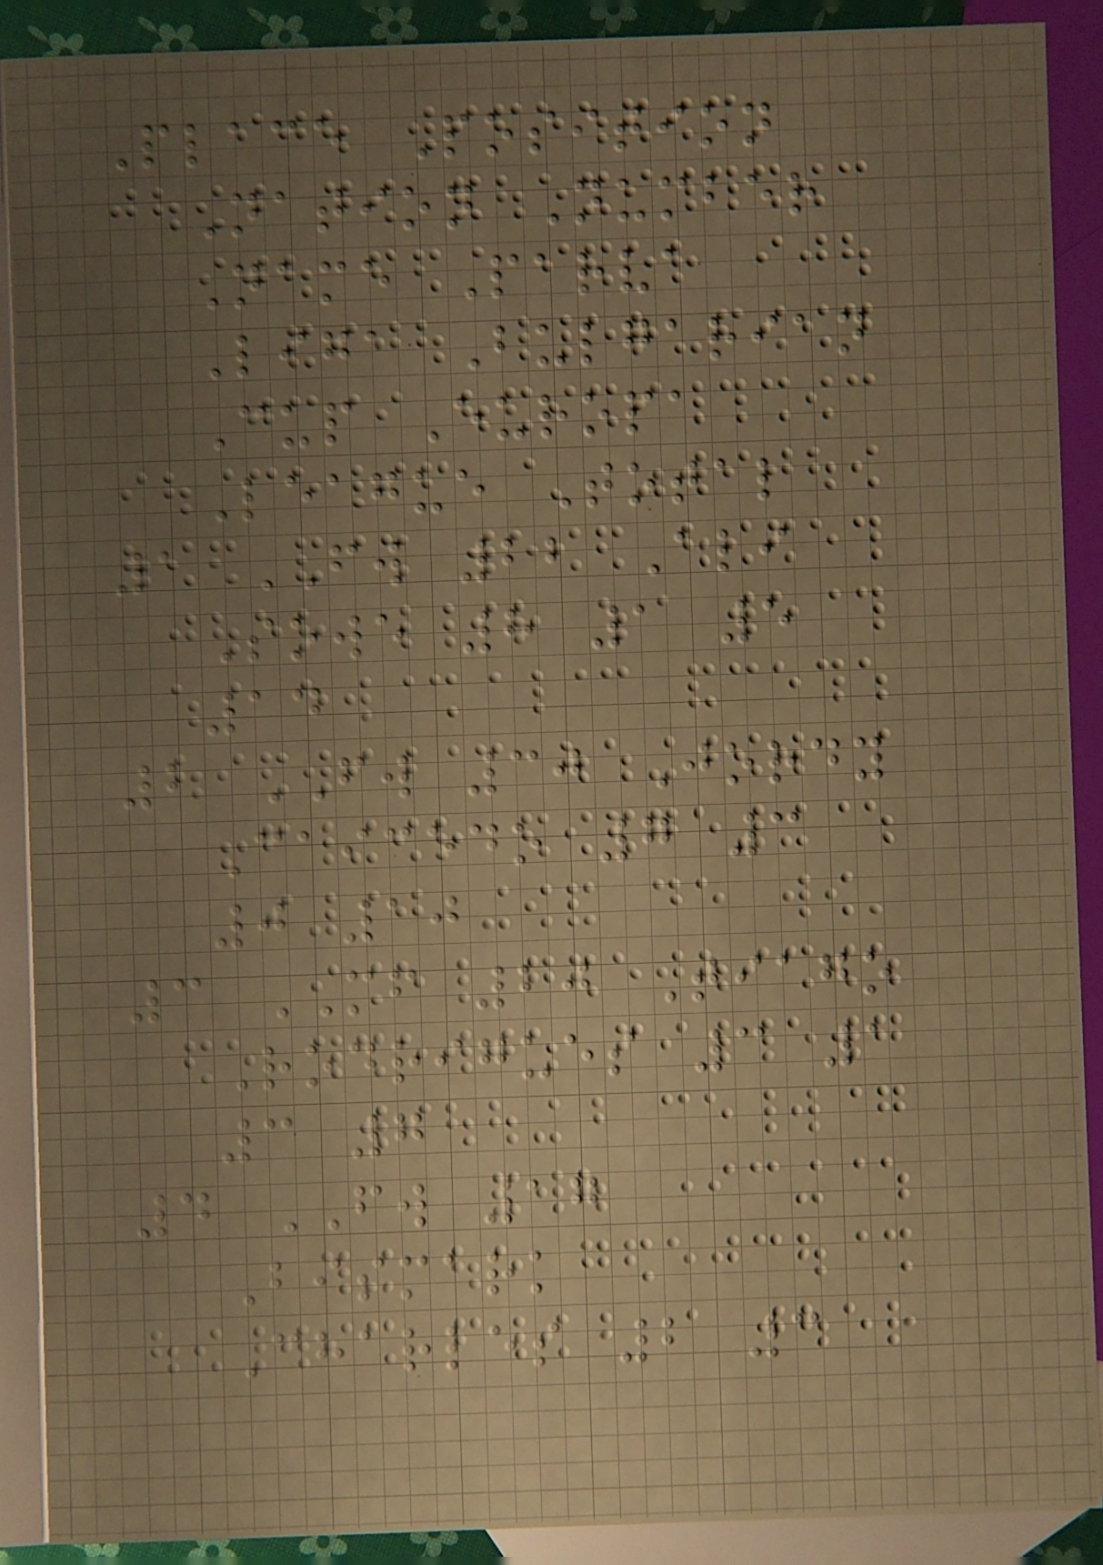Place Position
Nation Number
Name Parva
Liga Bulgarian
Cup Europa
League Total
1 FW 22 Ali
Sowe 8 1 5
14
2 FW 30 Jordy
Caicedo 7 3
0 10
3 MF 20 Tiago
Rodrigues 3 1
3 7
4 FW 17
Bismark
Charles 2 3
